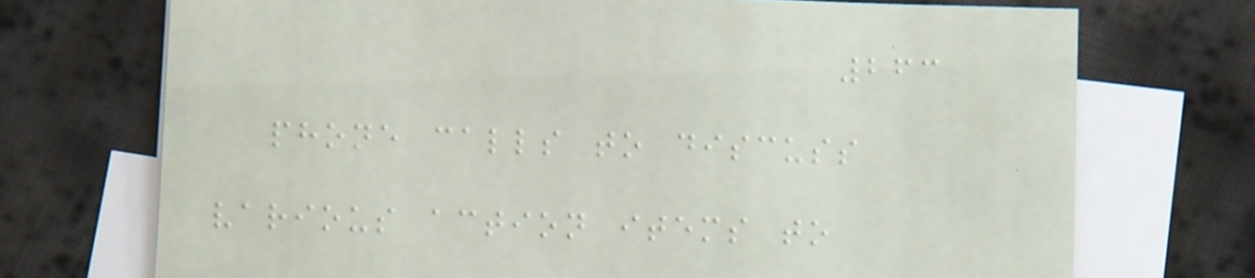263
phone calls to discuss
various action items to
